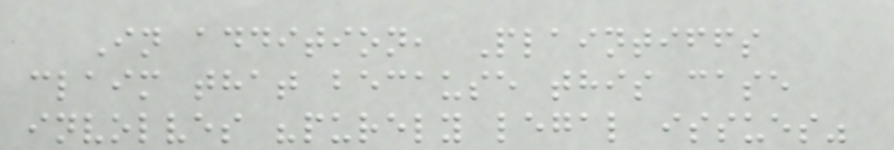In addition, Plaintiffs
claim that because this case
involves "purely legal issues"
